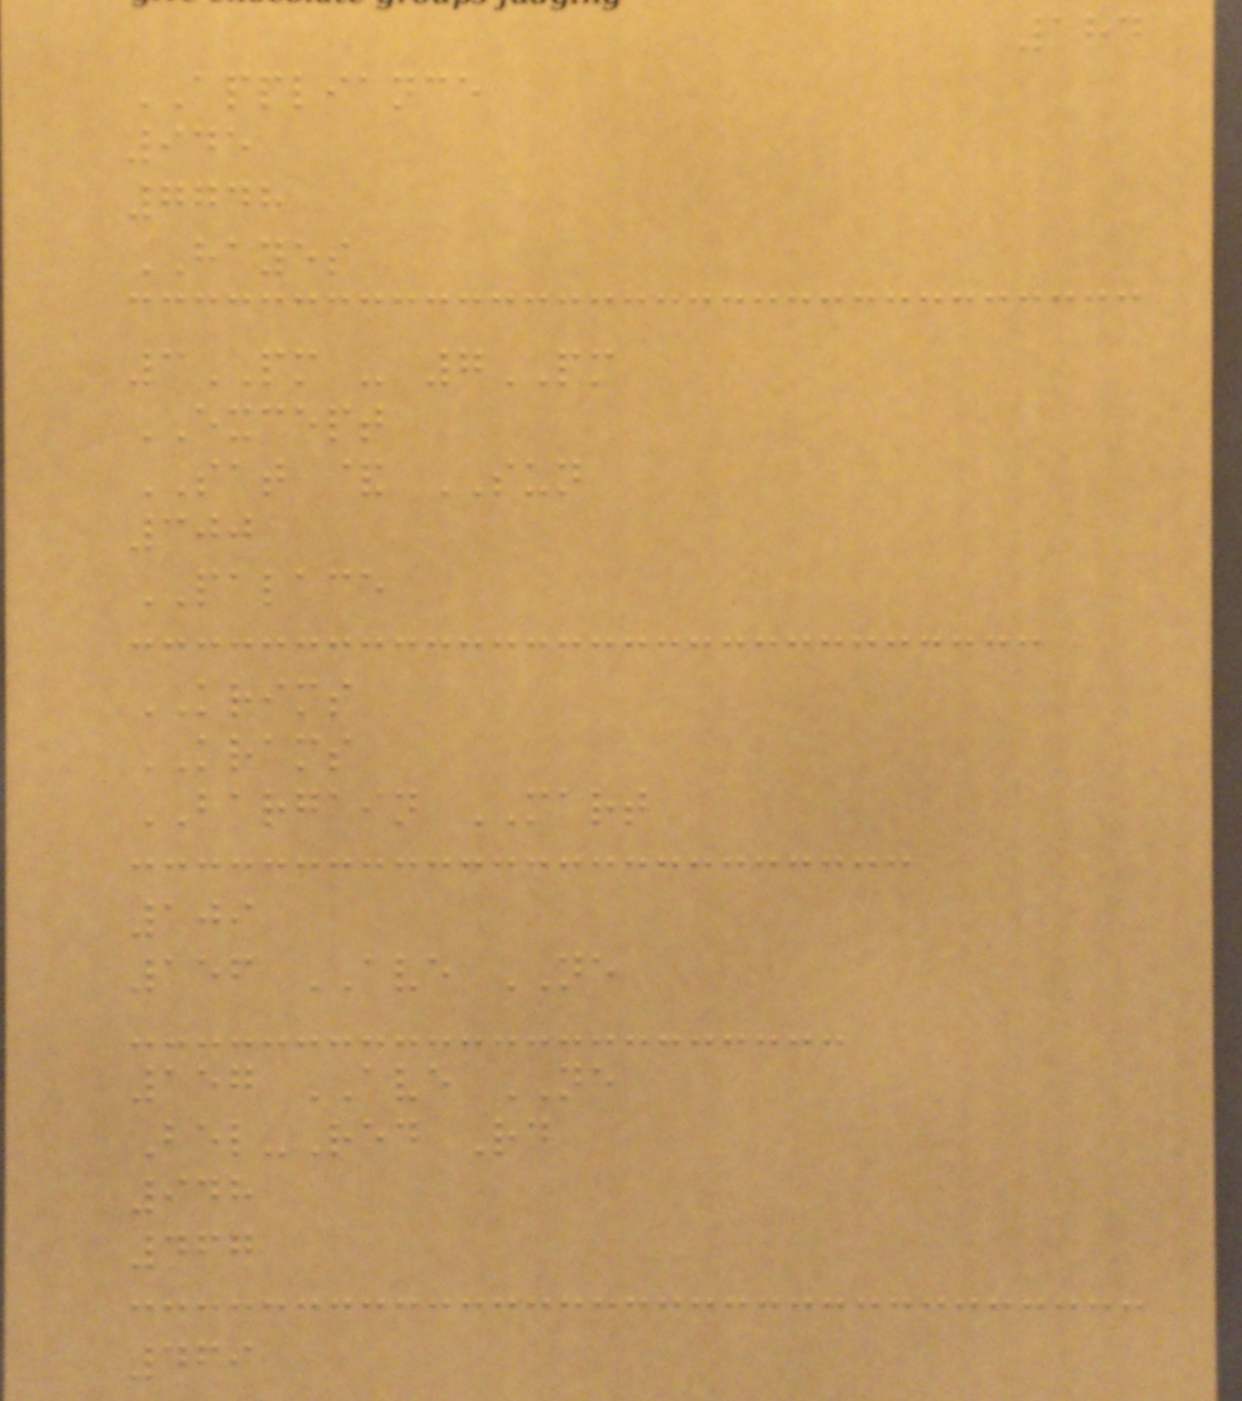184
APPLIANCE
945
7748
HAYES
3PM - 7PM
EXCEPT
SAT & SUN
300
PALACE
KRIMS
KRAMS
BARGAIN MART
109
156 AVE NE
157 AVE NE
Bel-Red Rd
948
467
469
